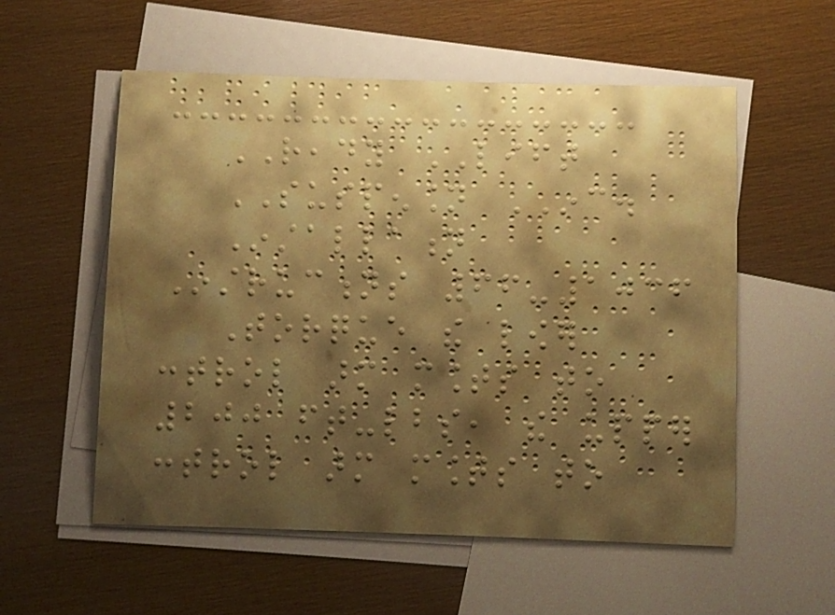READY LIFT
SUSPENSION INC.
Installation
Instructions 66-1036
Torque the lower
control arm mounts to
200 ft-lbs, the upper
control arm mounts to
